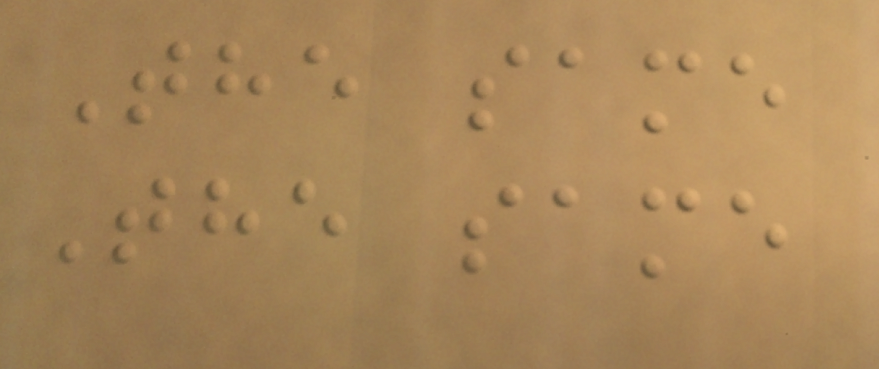The same
The same
